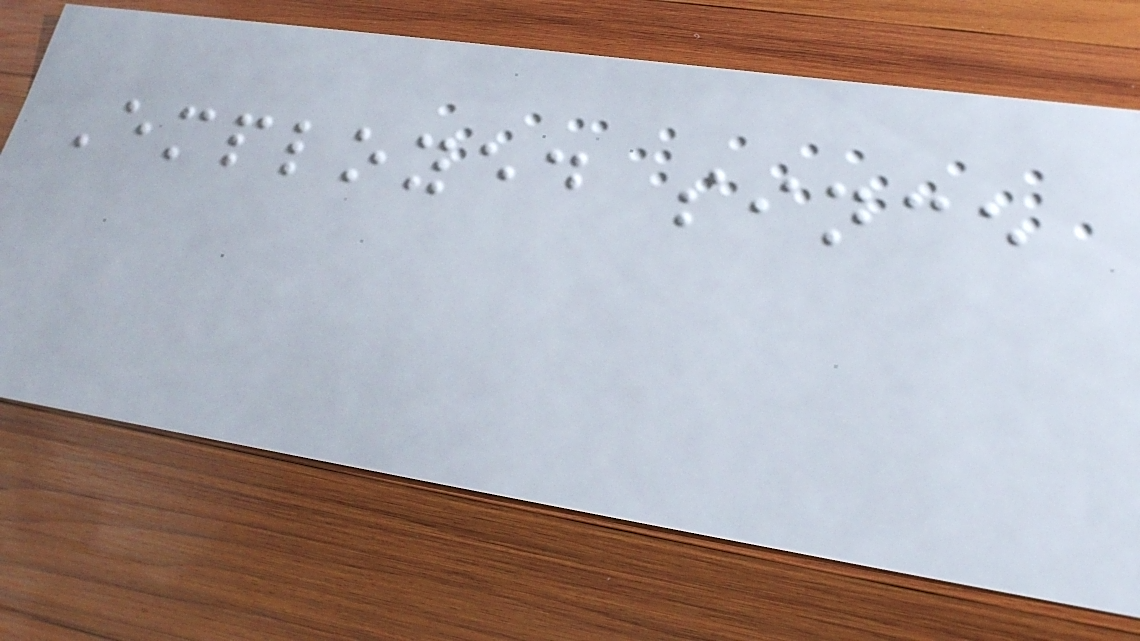Employed since
